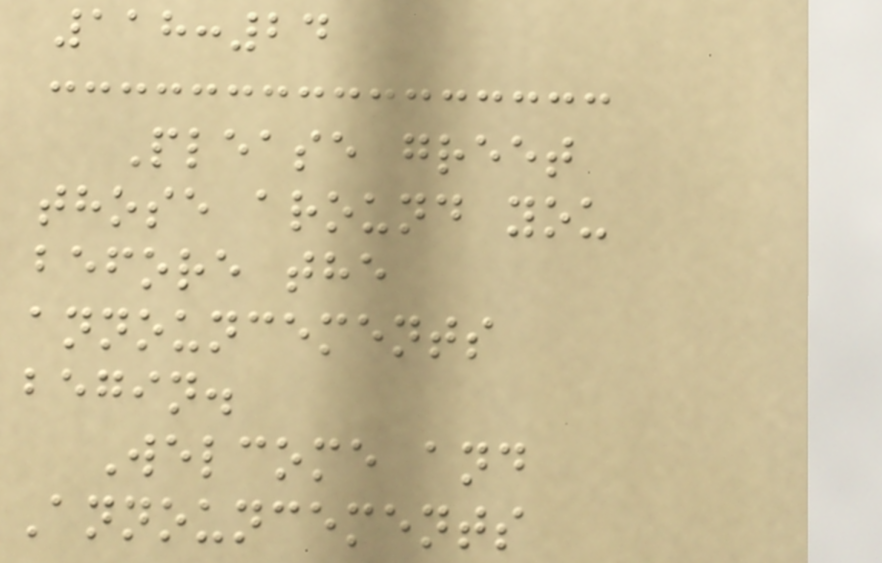118:24
Please greet
those around you
before the
announcements
begin.
Welcome and
Announcements
